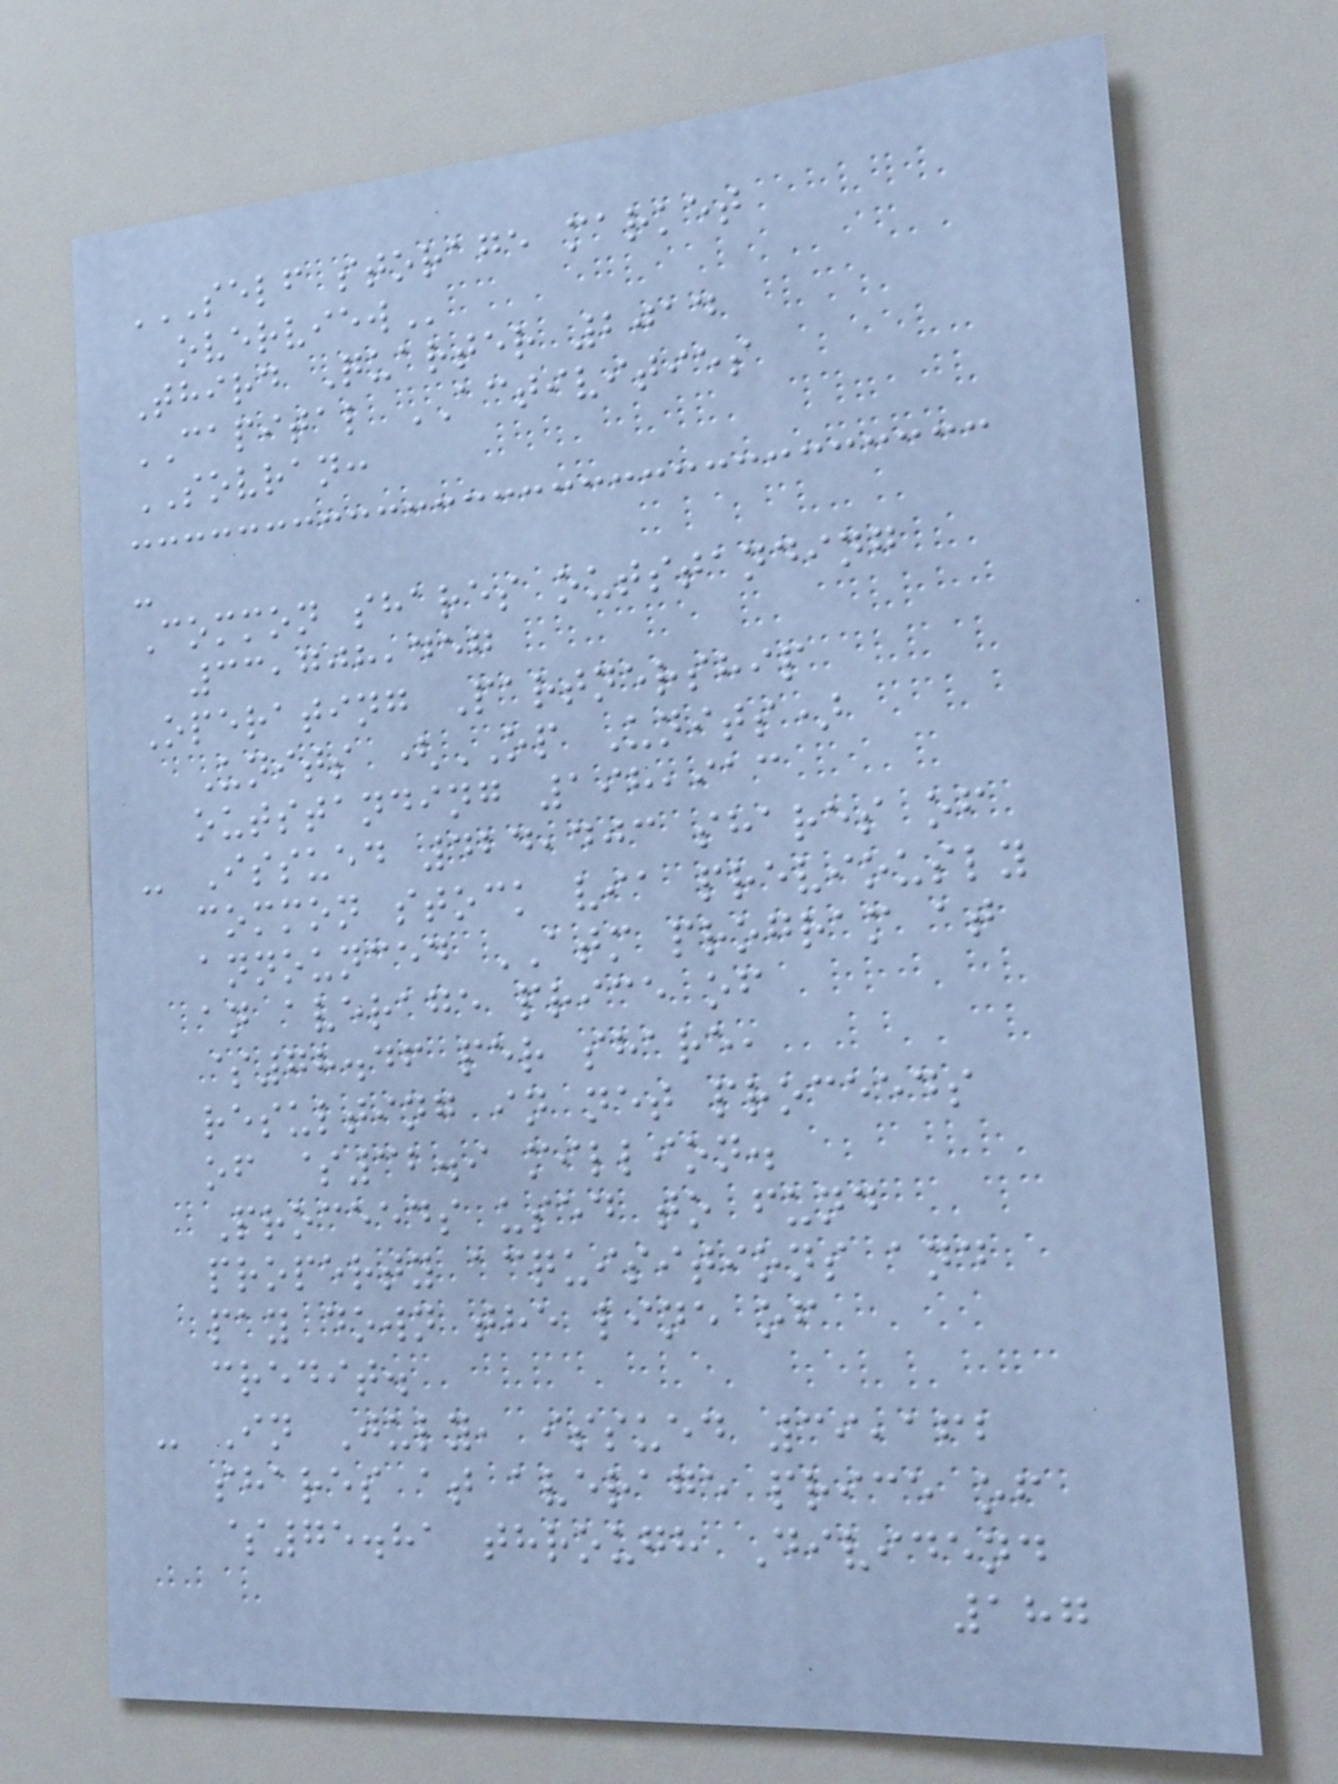SELF STORAGE MARKET
OVERVIEW
Third Quarter 2014
CAPITAL ACTIVITIES
SOVRAN:
-
Common shares outstanding
33,708,457
Operating Partnership
Units (OP Units)
outstanding 198,913
- Issued 424,403 shares of
common stock via previously
announced ATM program at
an average price of
$78.46 per share,
resulting in net proceeds
of $32.9 million.
Proceeds used to fund
property acquisitions and
pay down the line of
credit.
- In July, issued 39,162
shares at average price of
$75.81 through Dividend
187
